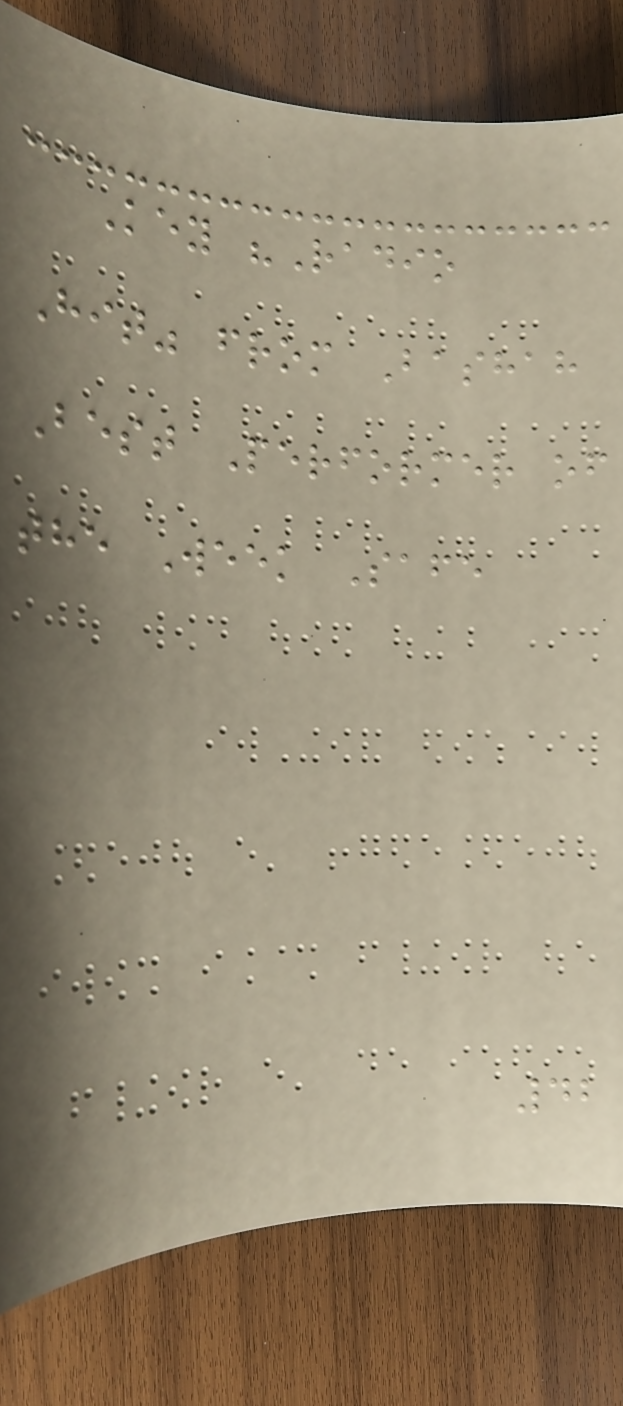Key "Radio
Hit" from Bashah
Best Performer of
the Week Safe
42
